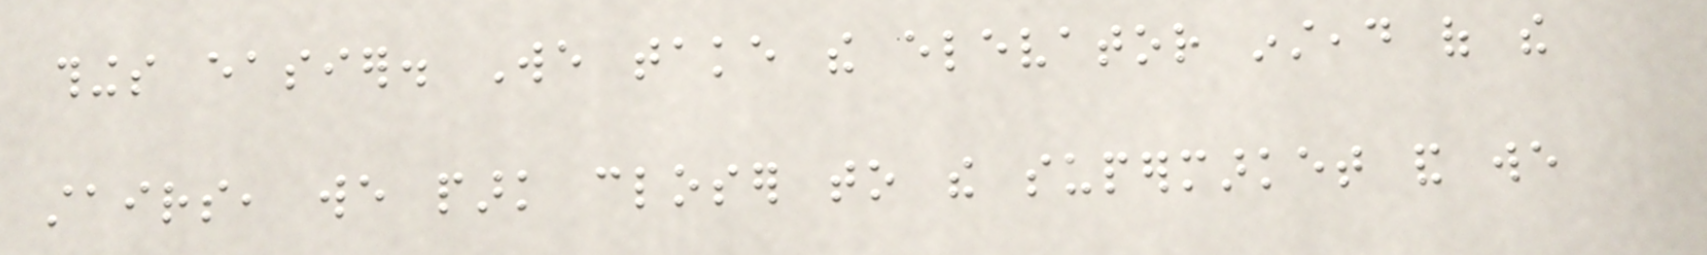things easier. We take the elevator instead of the
stairs, we park closer to the supermarket and we
